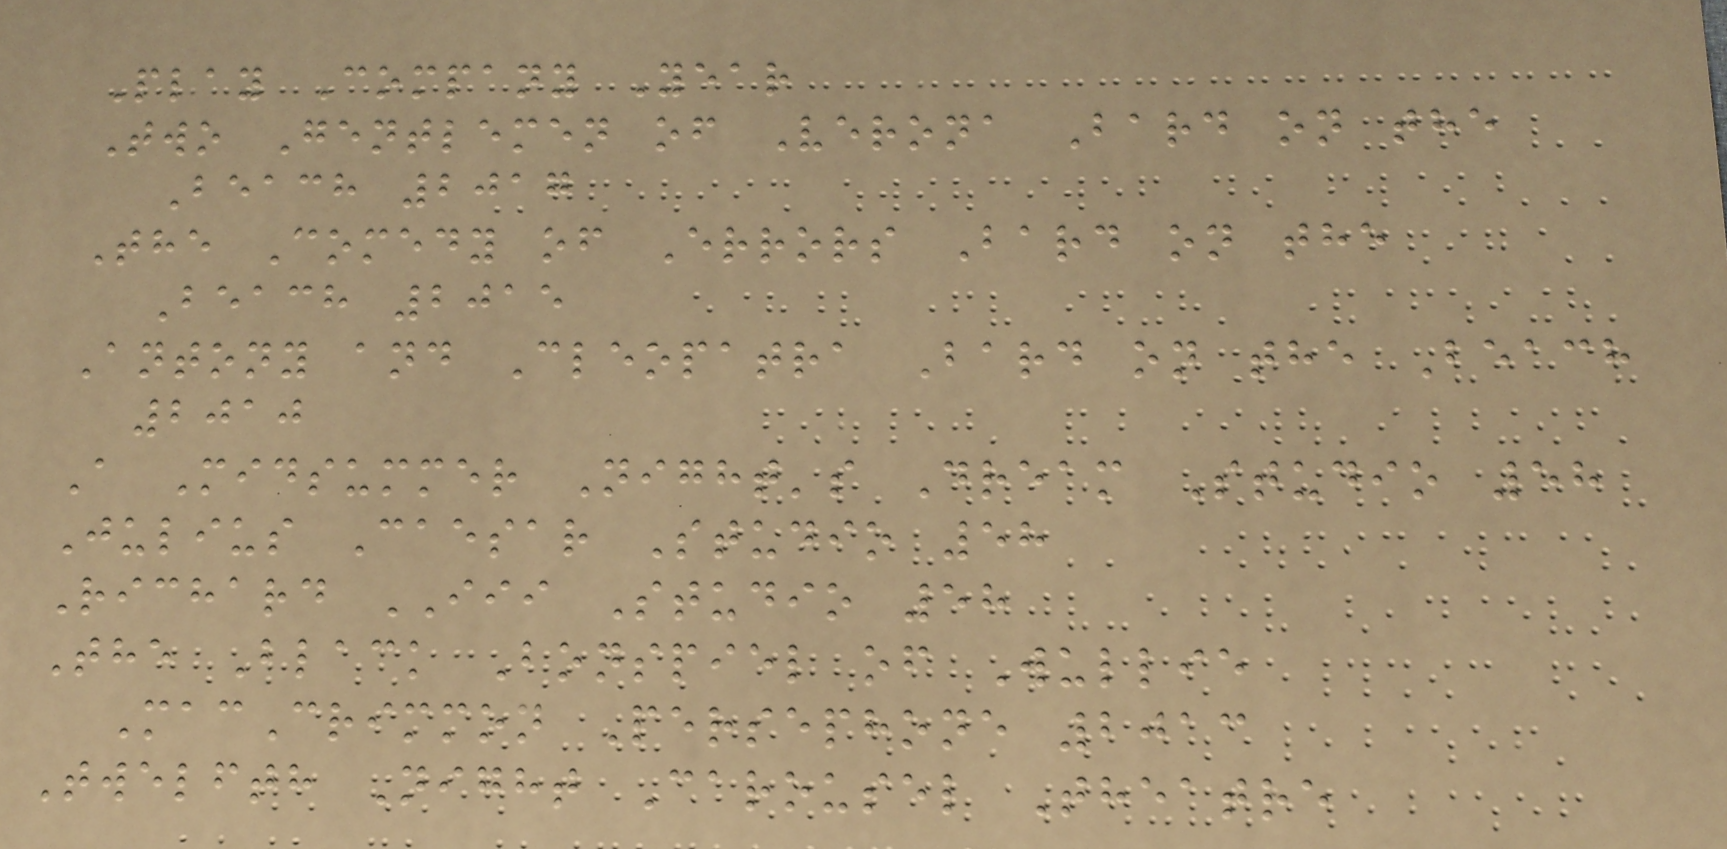Play Company Year
Two Gentlemen of Verona Bard on the
Beach 2017
The Comedy of Errors Bard on the
Beach 2015
Antony and Cleopatra Bard on the Beach
2010
A Midsummer Night's Dream Studio 58
Julius Caesar Studio 58
Richard III Studio 58
The Black Bonspiel of Wullie
MacCrimmon Persephone 2013
Twelfth Night Carousel Theatre
